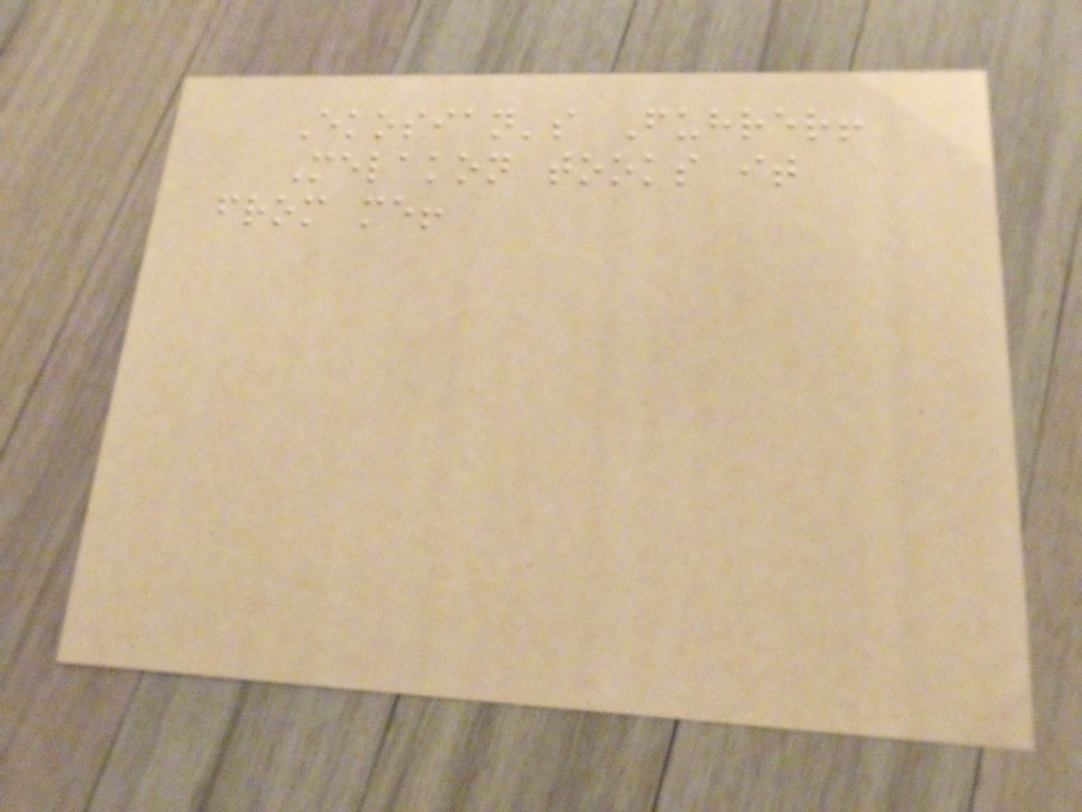Ekosian's Fuhrer!
Melakon tooks it
from me!
